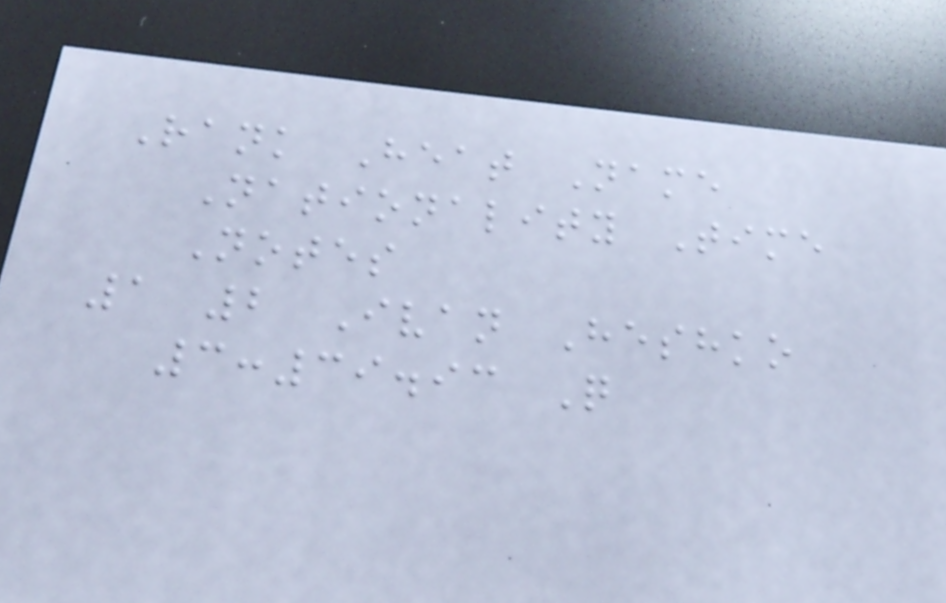Rank Heat Name
Nationality Time
Notes
1 2 Ivan Heshko
3:39.93 Q
